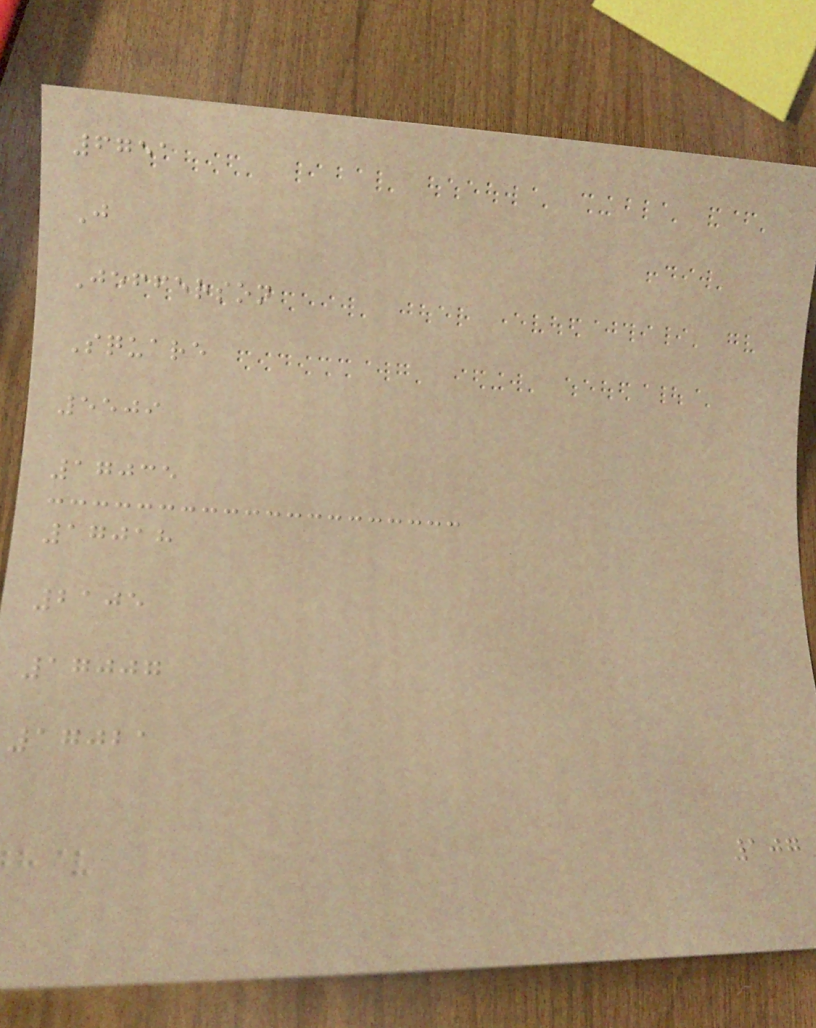6751
J
Jefferson
Square
5509
17035
17018
2105
17007
17021
107
